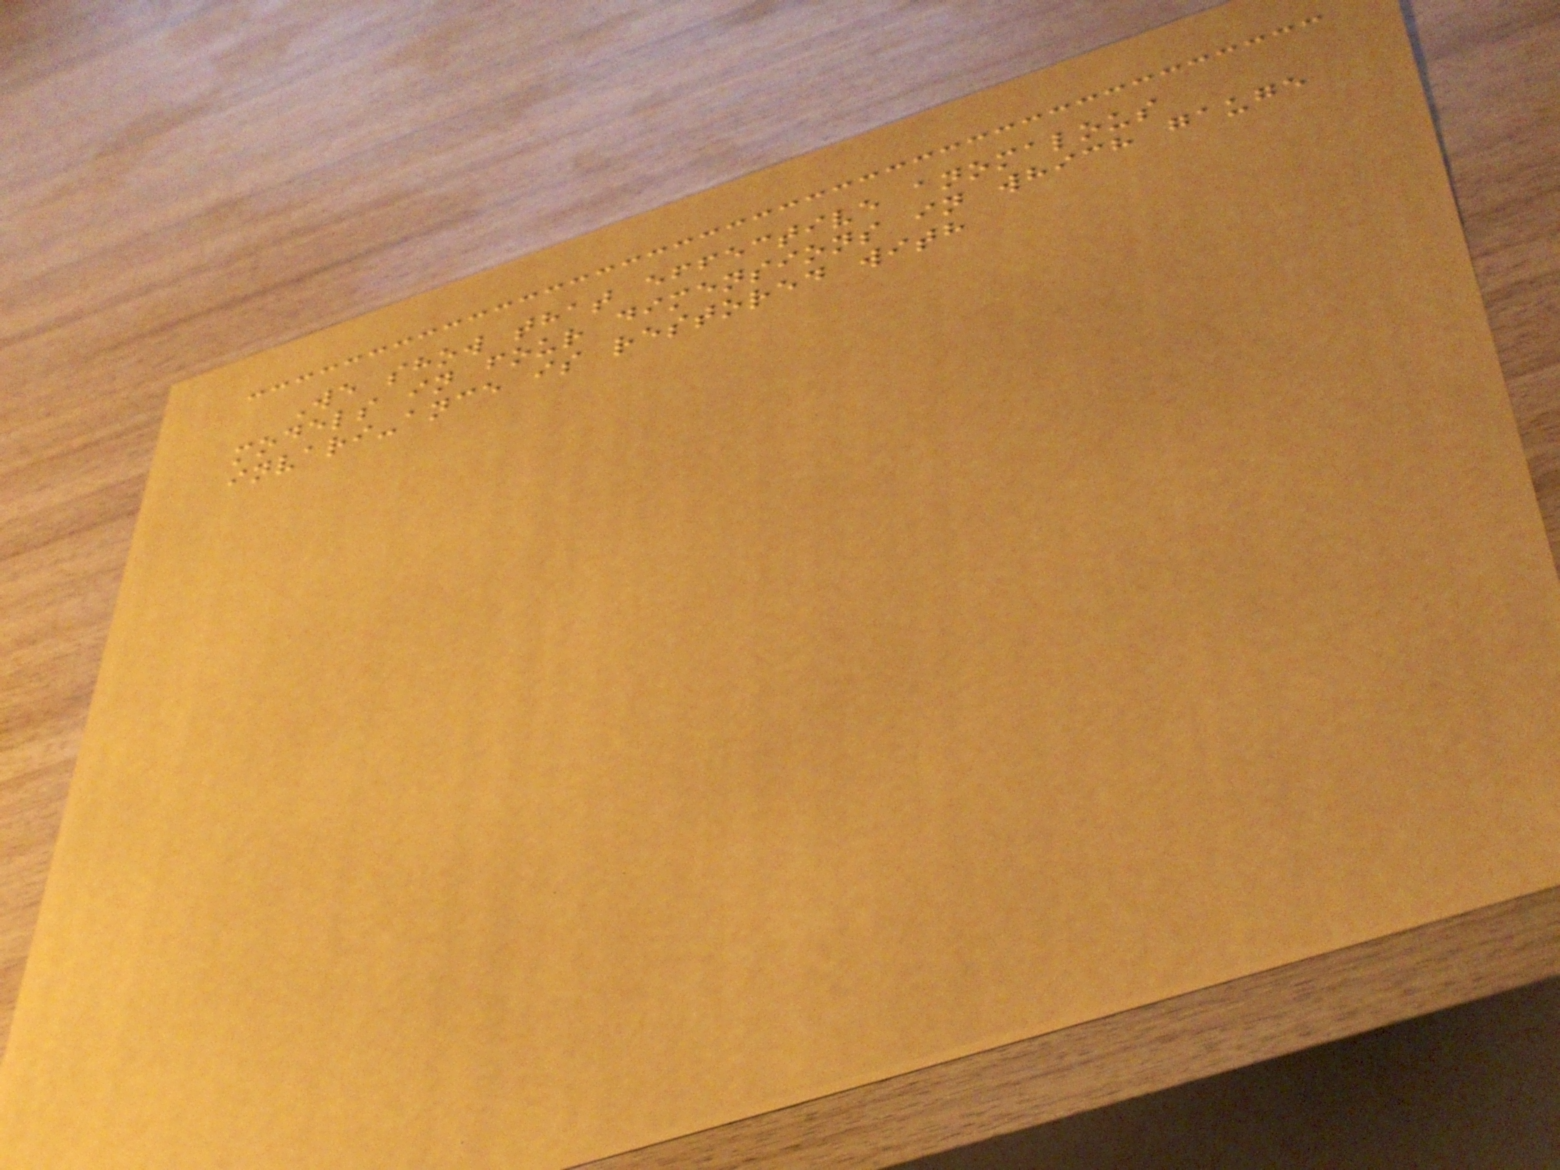We show that effective anomalous
models in four dimensions in which gauge
invari-ance is restored with
